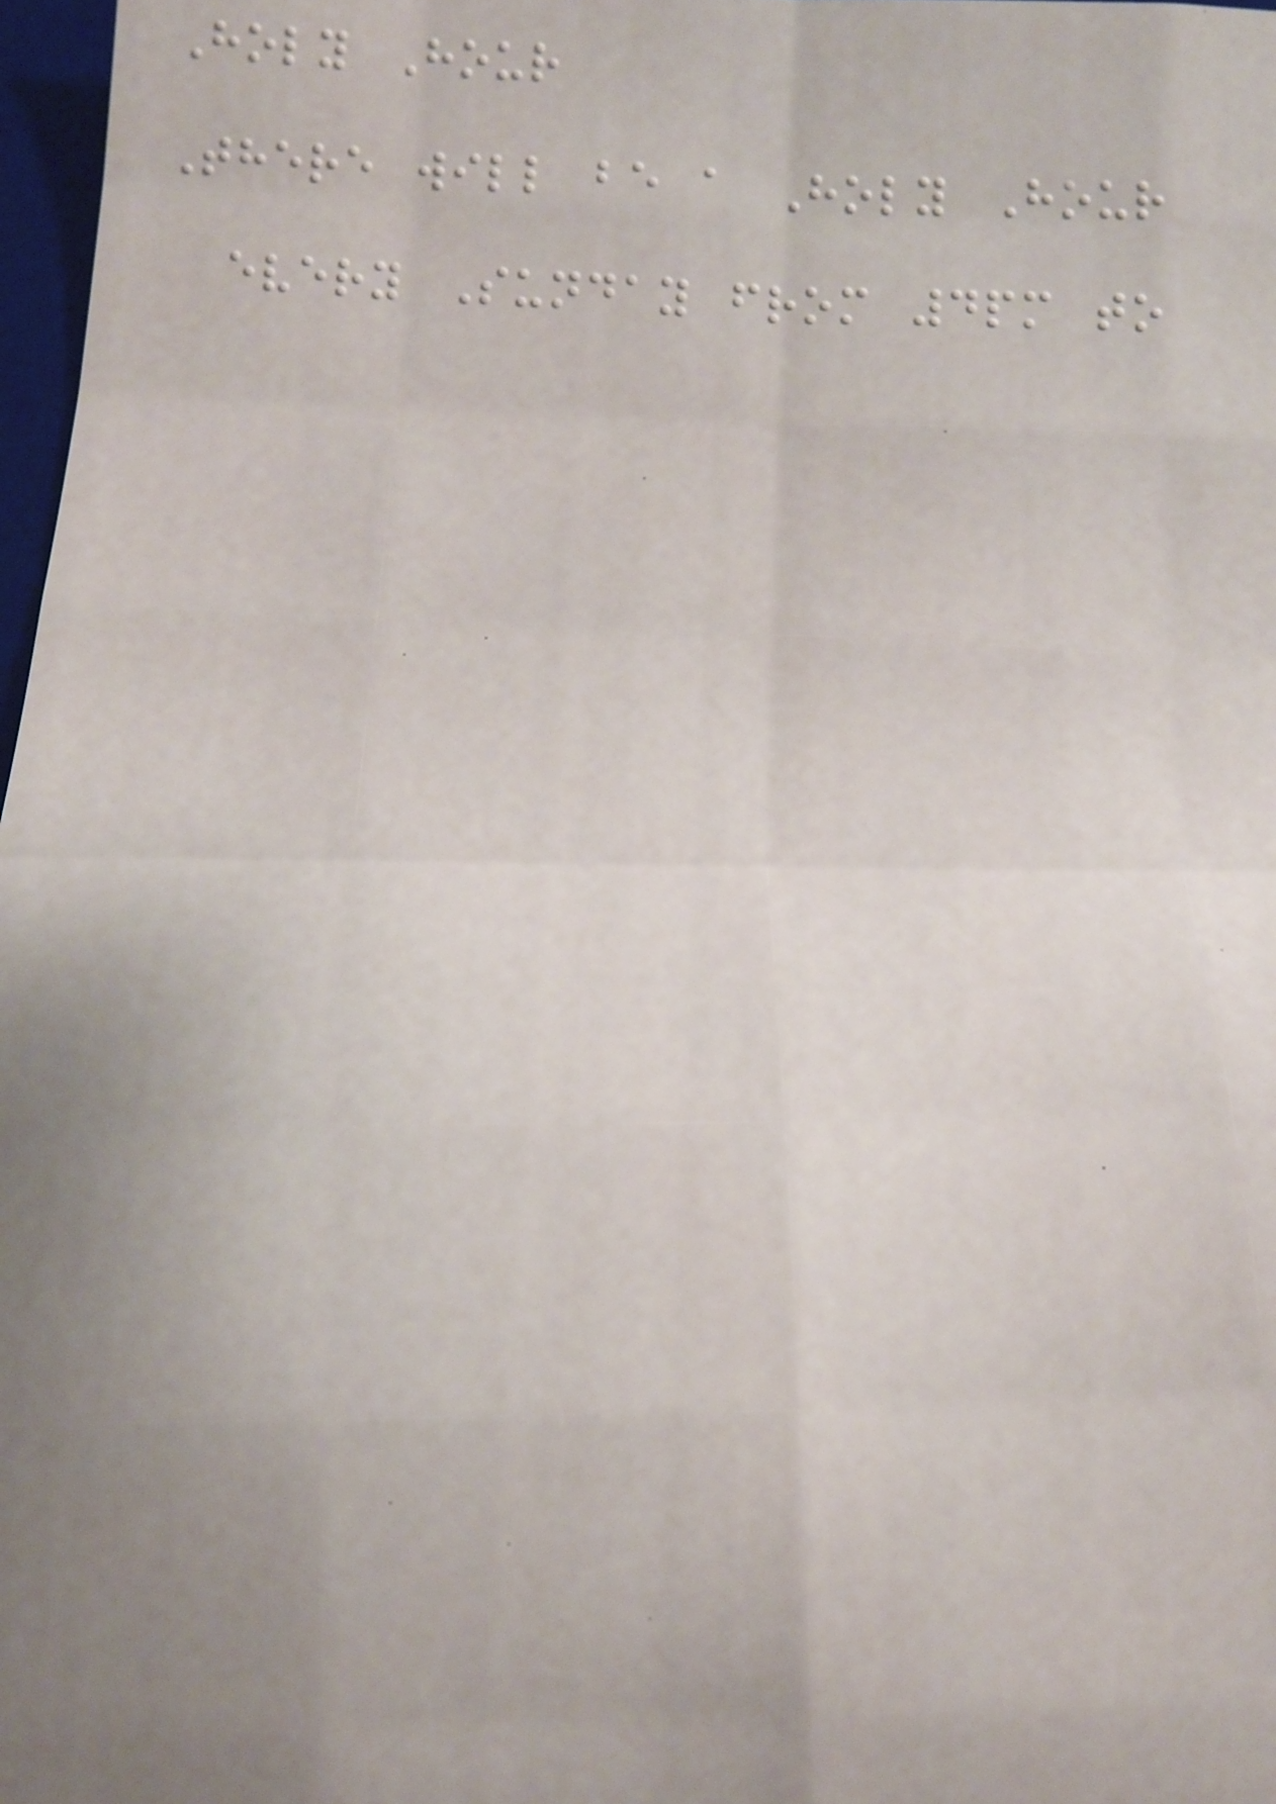Holy Hour
There will be a Holy Hour
every Sunday from 4pm to
